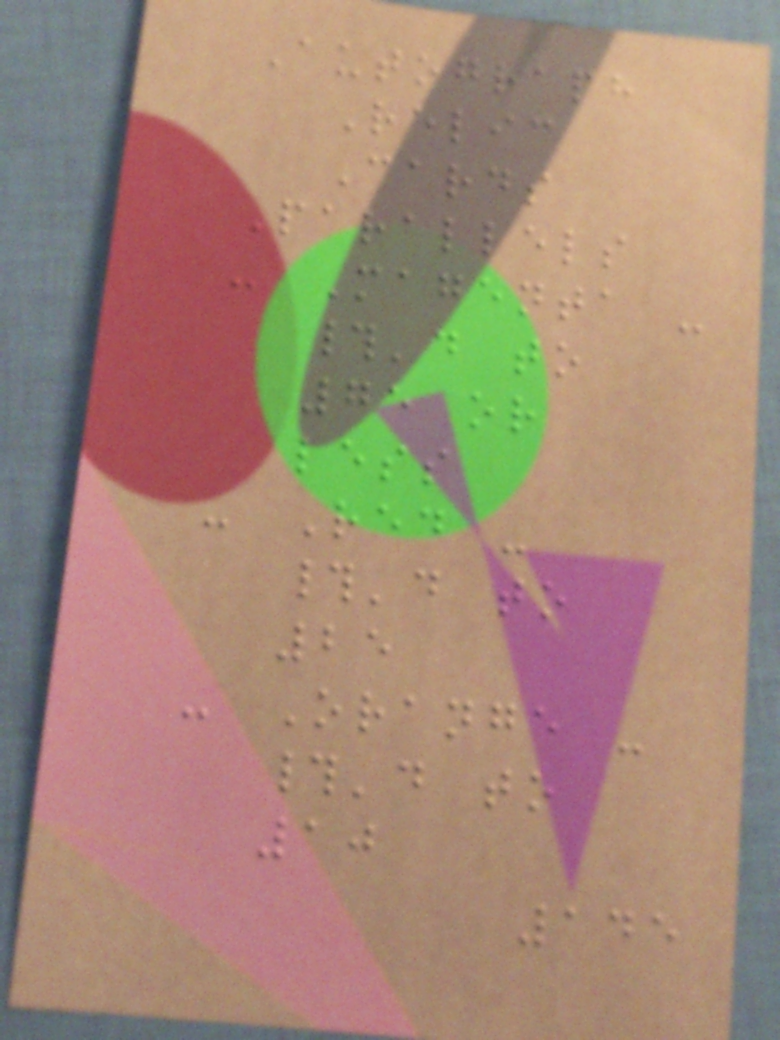Autograph
Relic
Cards
Parallels
- Magenta -
#'d to
75 or
less
- Red -
#'d to
25
- Orange -
#'d to
10
145
